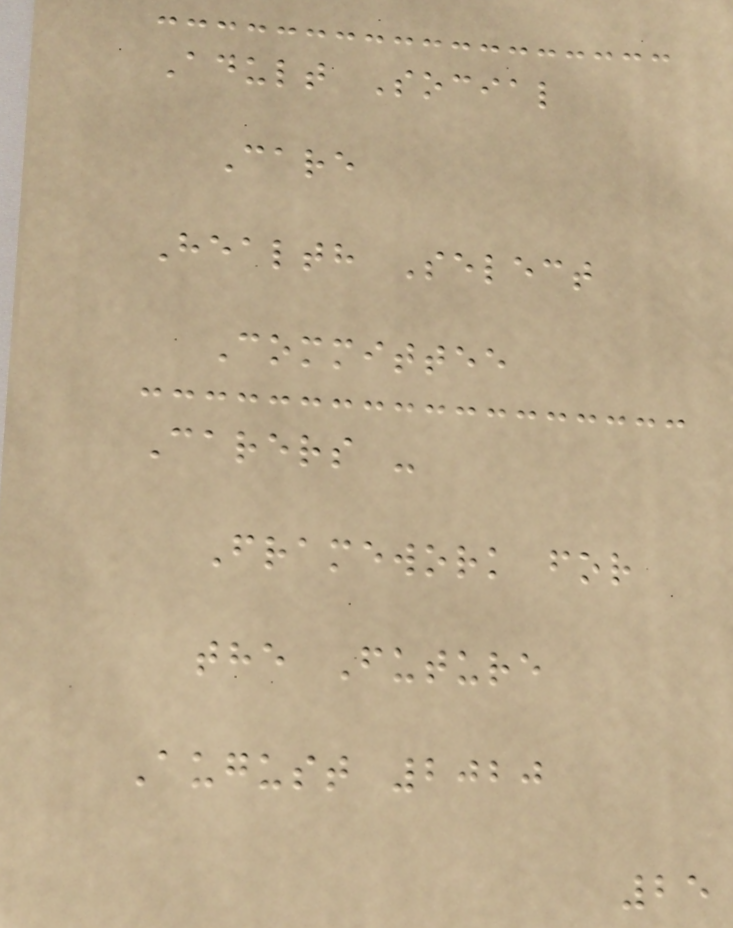Adult Social
Care
Health Select
Committee
Carers -
Framework for
the Future
August 2020
25
